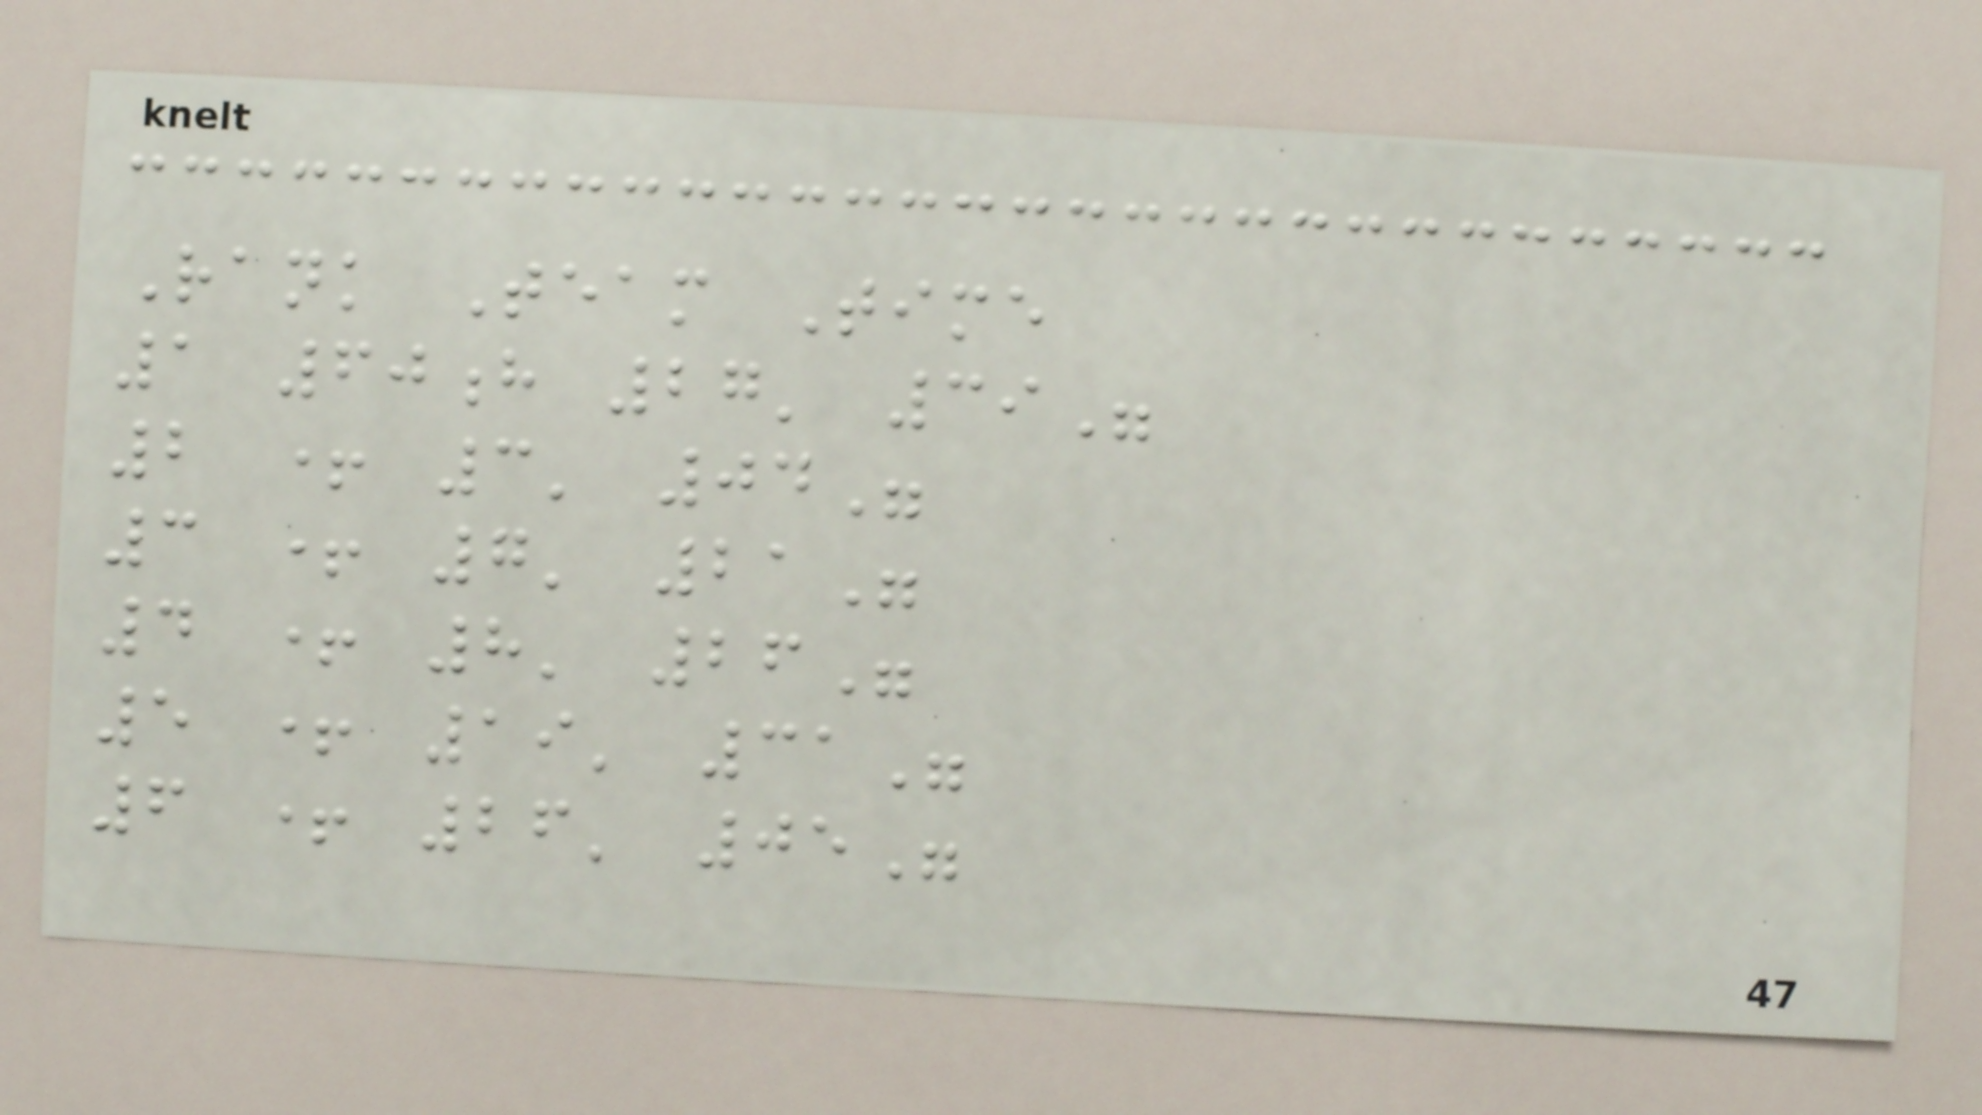Rank Team Time
1 60h 27' 39"
2 + 3' 04"
3 + 7' 21"
4 + 8' 26"
5 + 19' 31"
6 + 26' 05"
